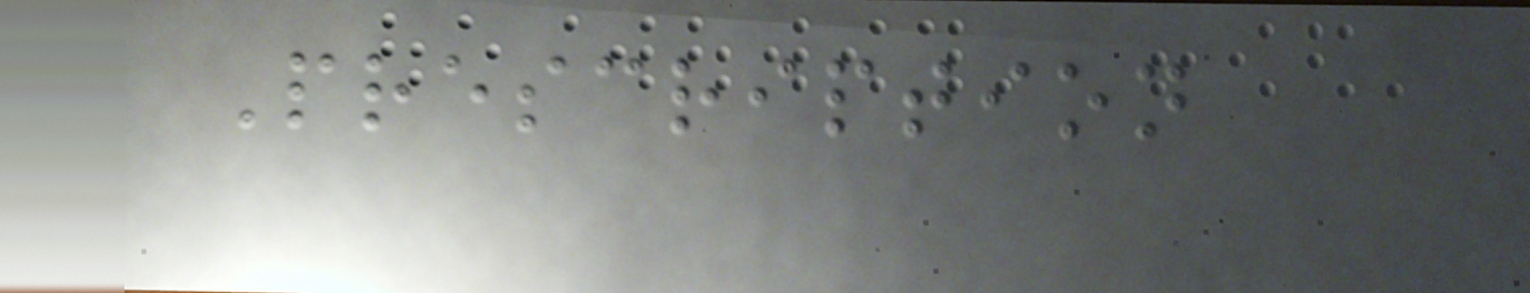Prescription
